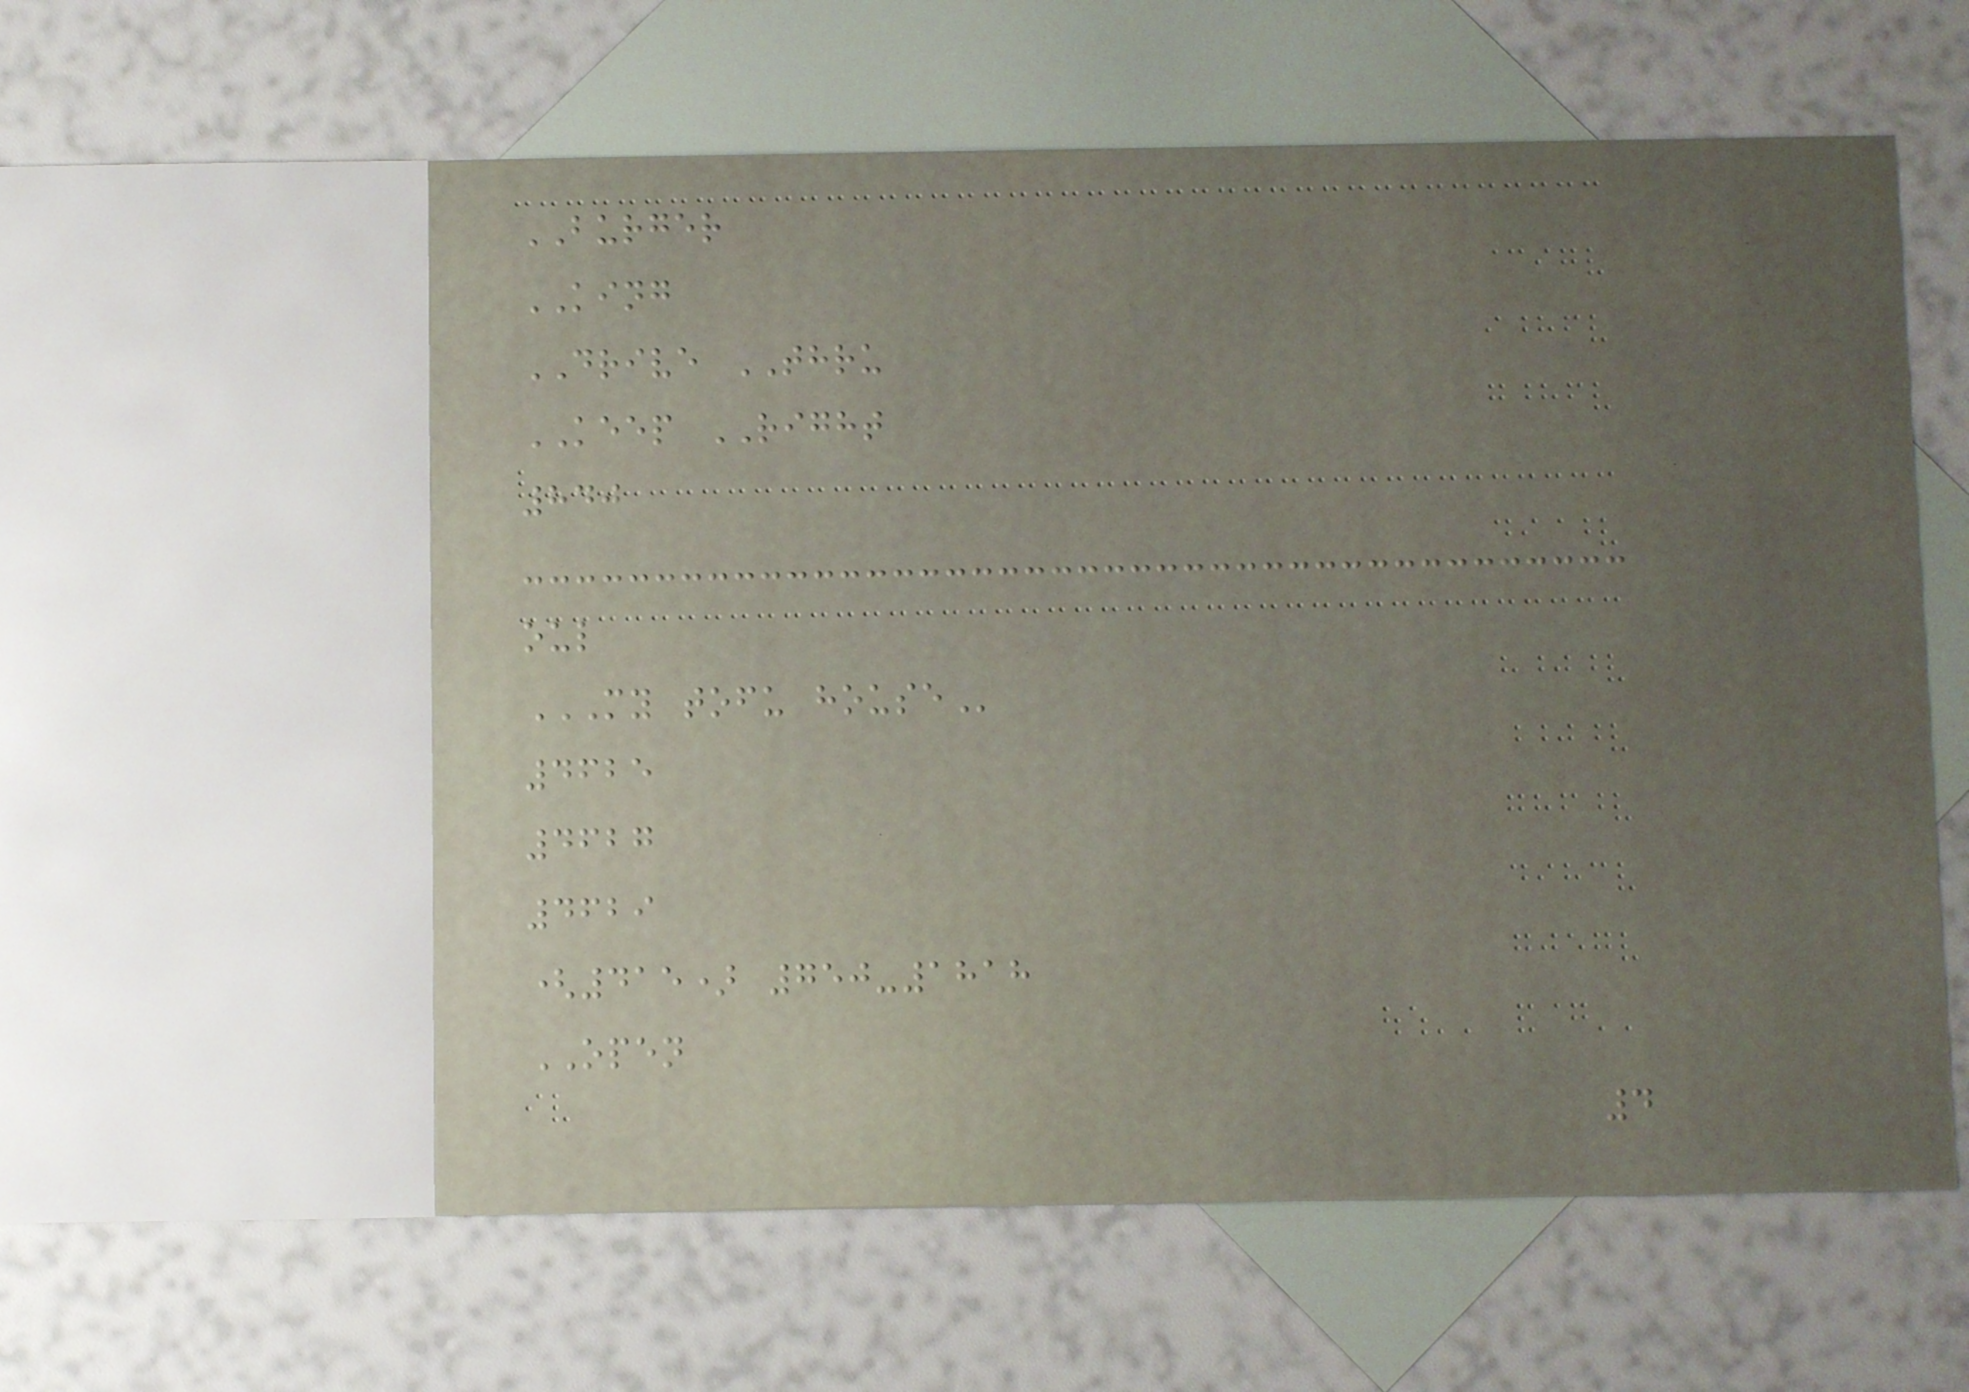BURGER
KING
DRIVE THRU
KEEP RIGHT
840
oul
MY TOFU HOUSE
4625
4627
4629
(415) 750-1818
OPEN
4
